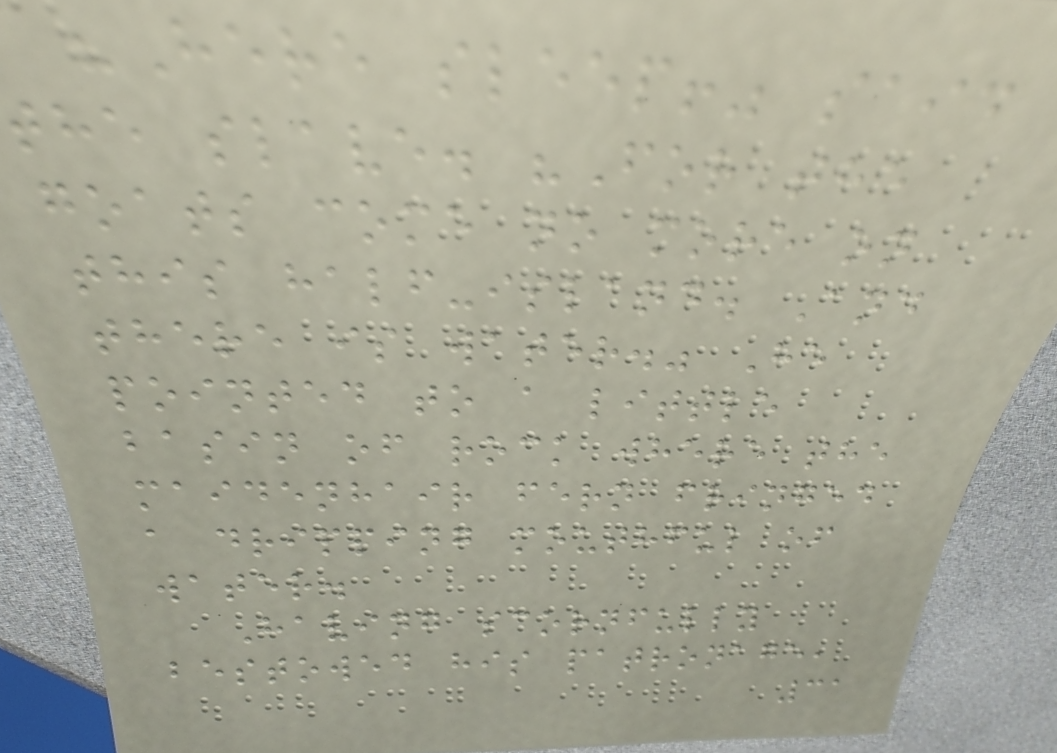"Here sleep!" said
the slave. "For the
goats come no more on
this half-island. And
there is water." He
pointed to a little
basin of rock where the
maidenhair fern fringed
a dripping mouthful of
water.
Having scornfully
bestowed his patronage,
31
